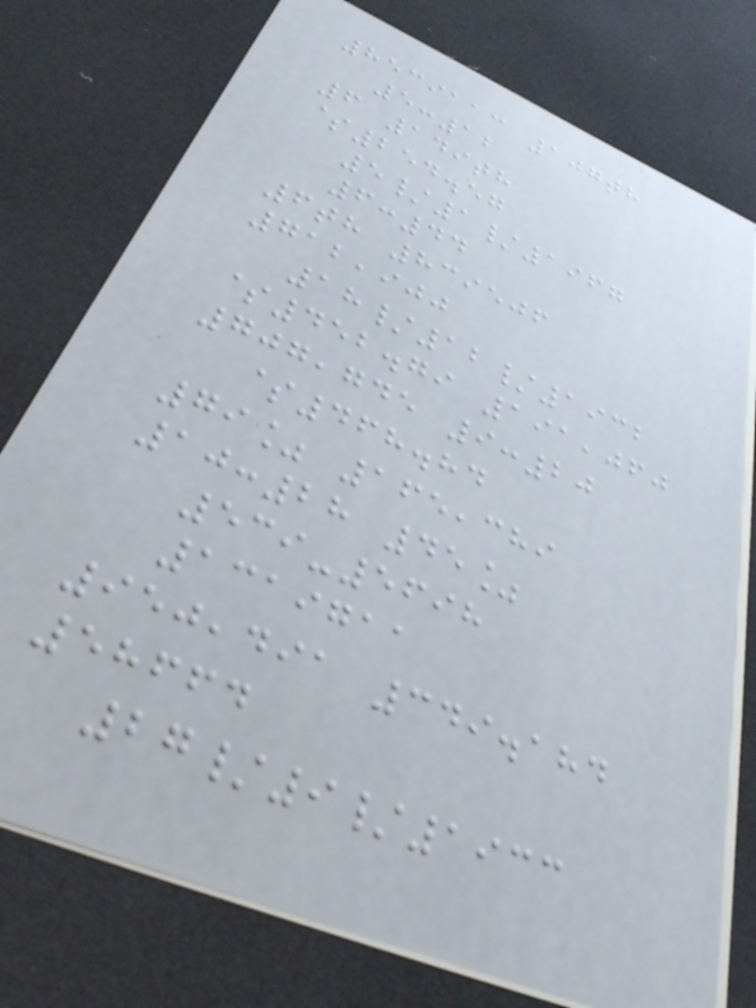8539113 107th
5:12
6 149th
$254.57
5/1/1967
6:44
6th 839506
712,900
18/12/1932
$452.79 191,060
707,745 9:20
$468.84
79% 165,389
10:28 45%
539-5698
1319711
950,491 349.184
58664
27/9/1933
